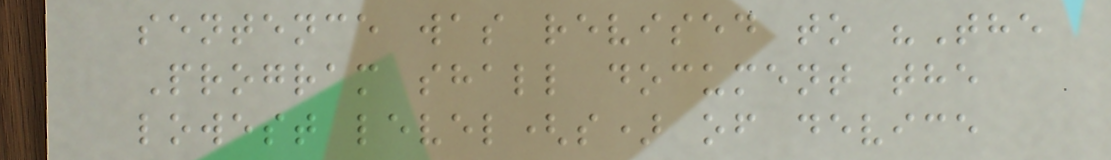sentence was revised to "The
Program shall document the
lowest level(s) of device
